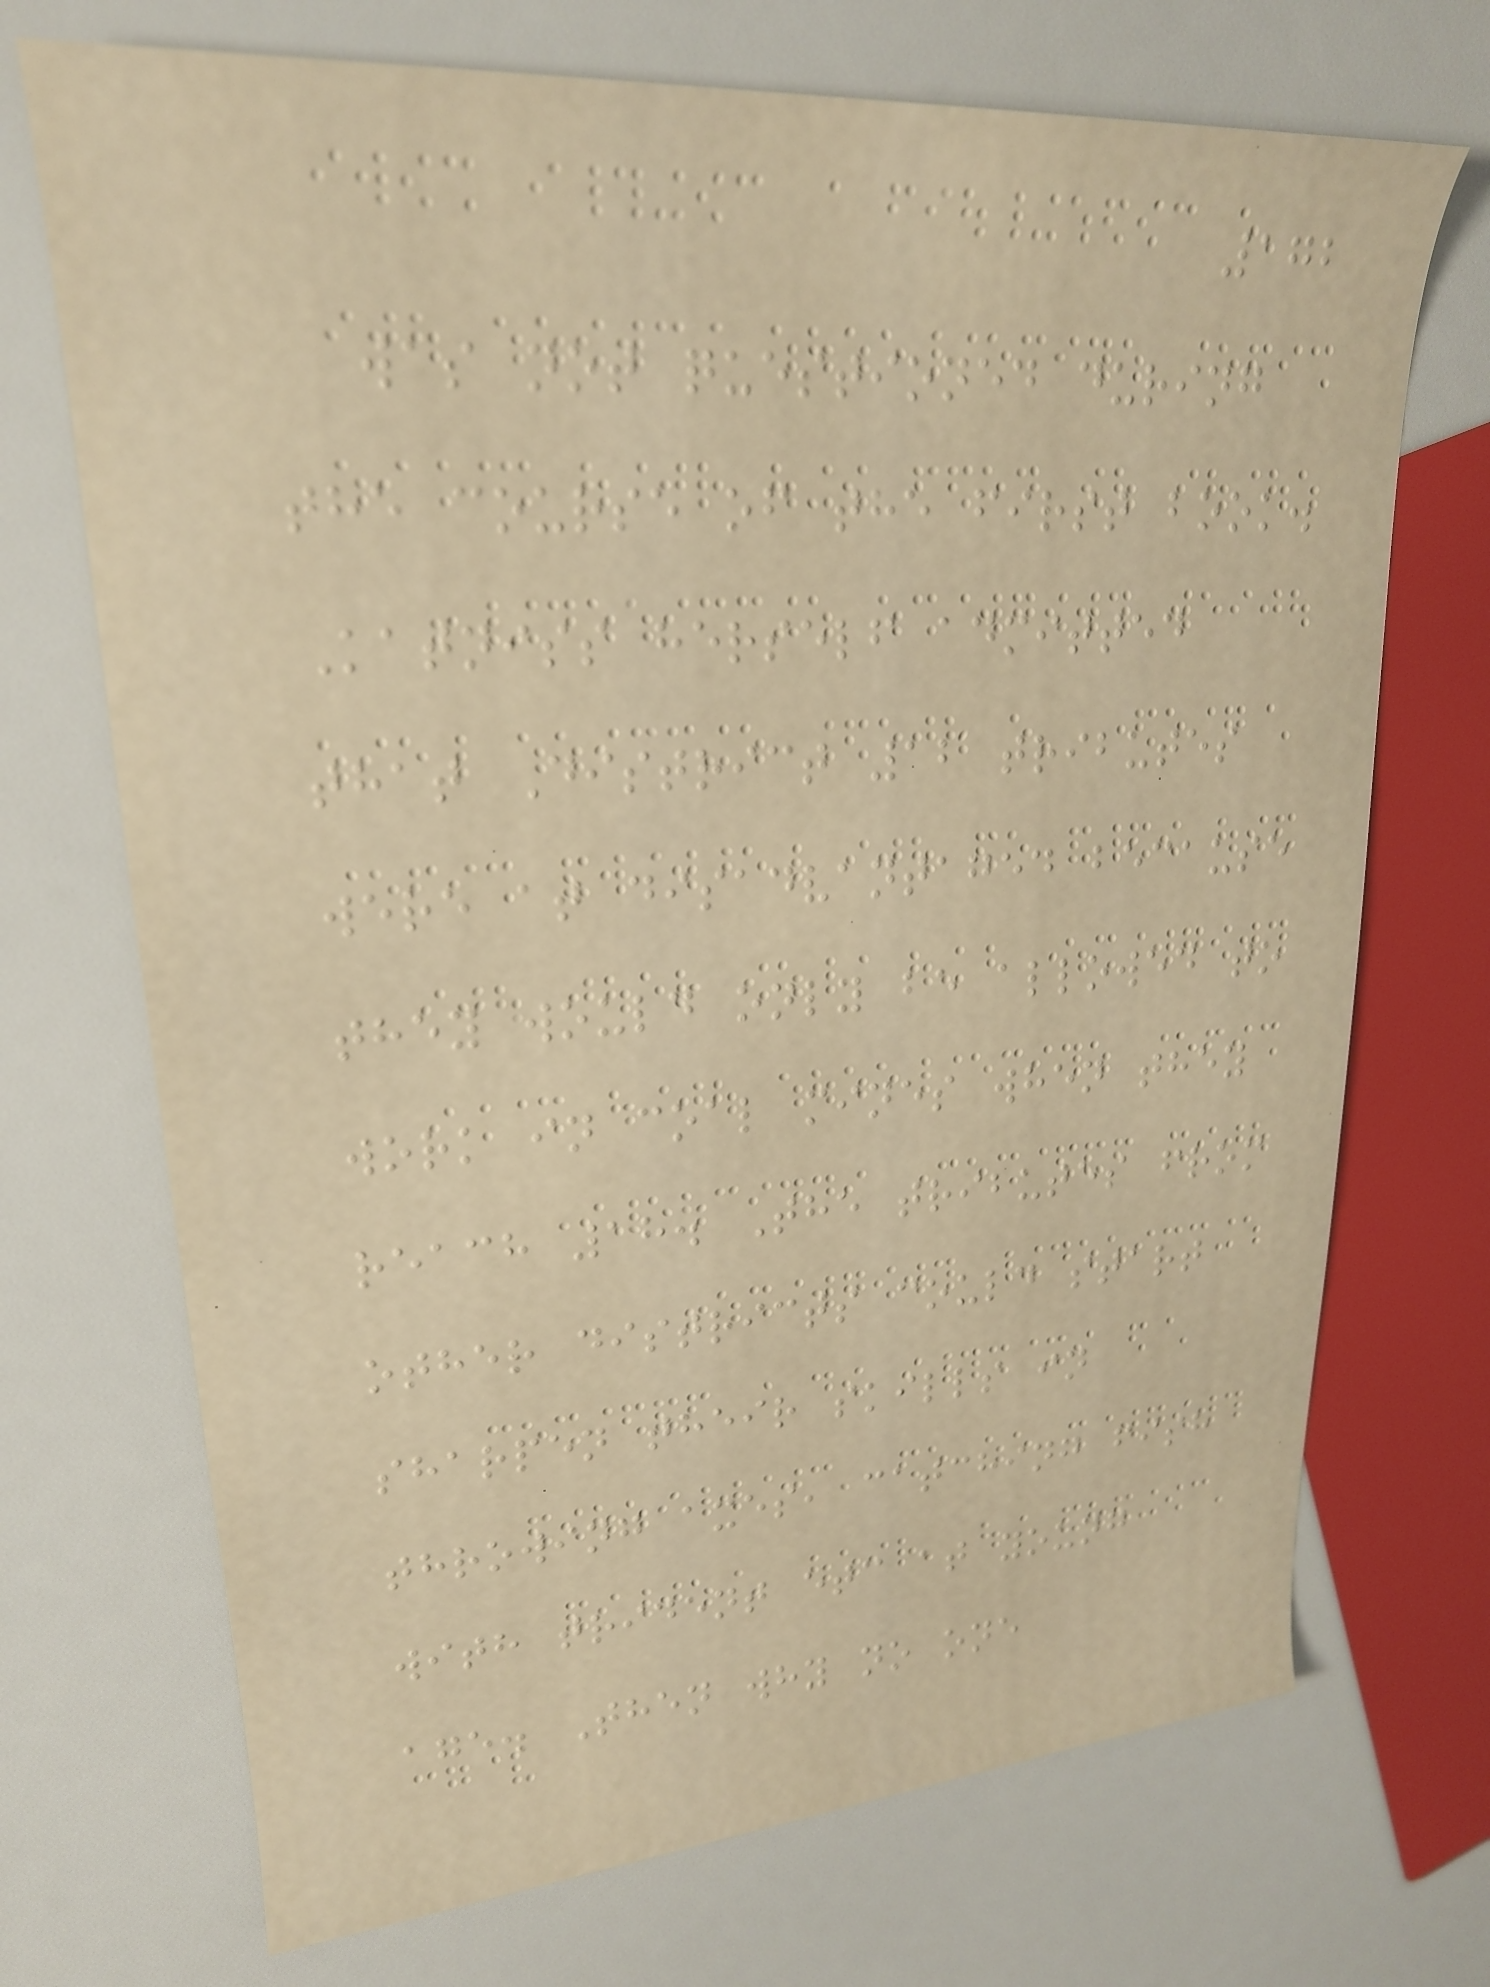172
was not questioned during
the course of the first book.
Katniss herself admitted
that District 12 tributes
were at disadvantaged because
they would only be allowed to
work in coal mines when they
reach 18. The tributes from
other districts could start
sharpen their skills in
throwing axes, catching fish
with trident etc at young
age. Then why no one
